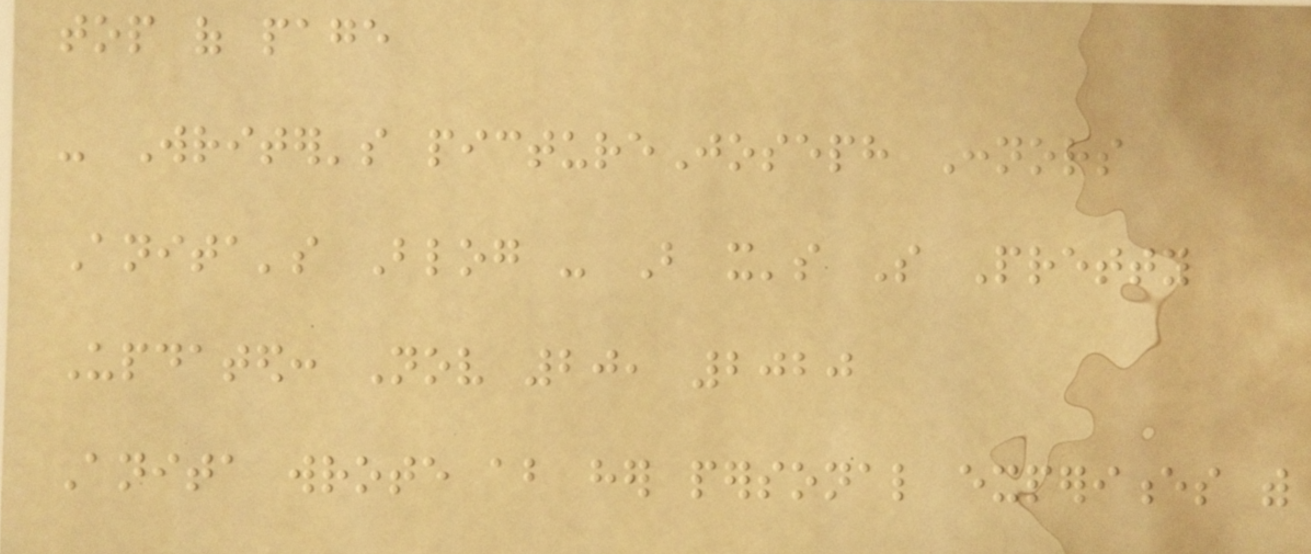top of page
- Writer's pictureJoseph Connors
Anita's Blog - But it's So Pretty
Updated: Nov 20, 2020
Anita wrote about her personal experiences with
